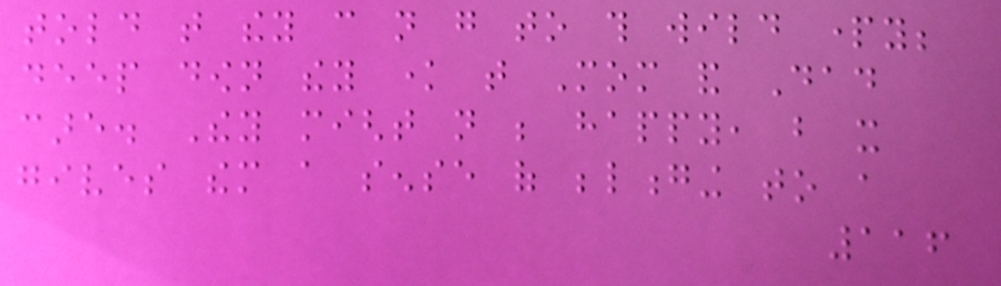told that they can not go to this wild party;
deep down they know that Mom and Dad
care. They might not be happy, but it
gives them a sense of belonging to a
116
